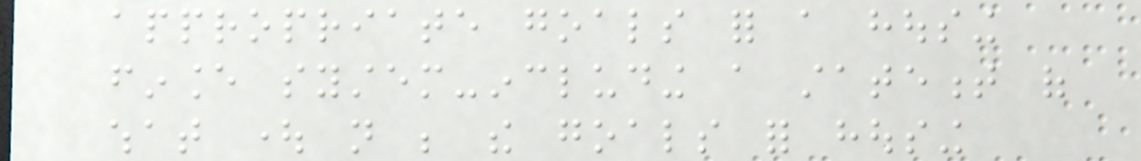appropriate goals for a housing
finance system-including a statement of
what ought not be the goals for housing
